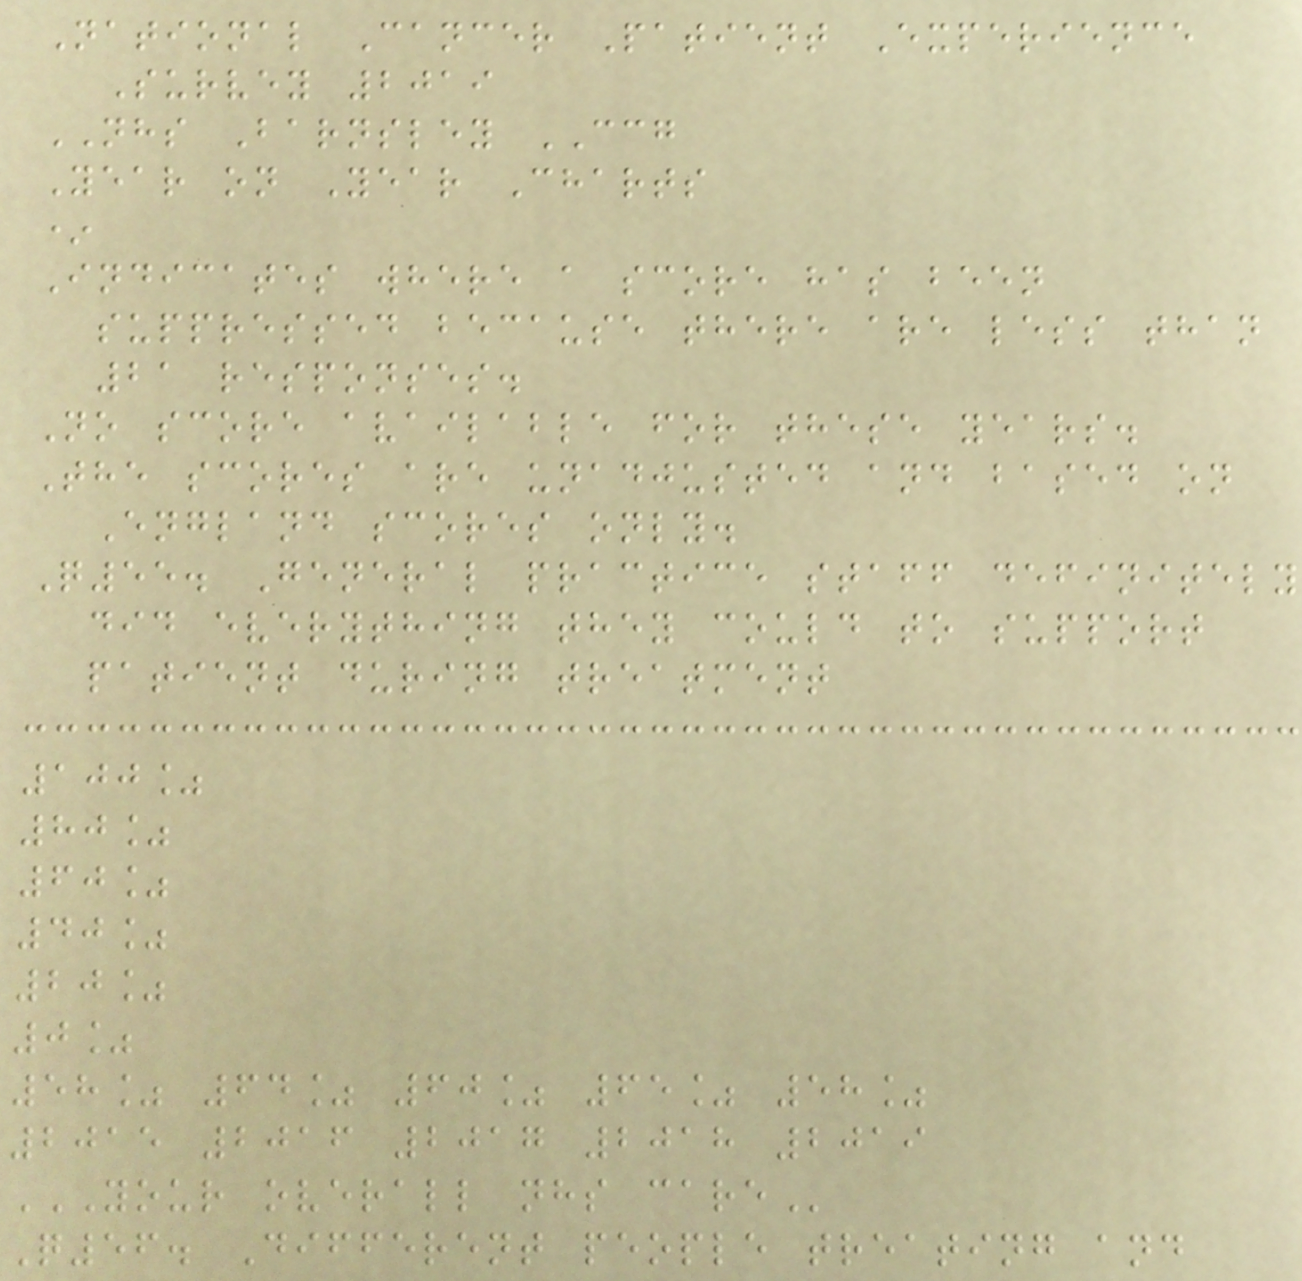National Cancer Patient Experience
Survey 2019
NHS Barnsley CCG
Year on Year Charts
*
Indicates where a score has been
suppressed because there are less than
21 responses.
No score available for these years.
The scores are unadjusted and based on
England scores only.
Q55. General practice staff definitely
did everything they could to support
patient during treatment
100%
80%
60%
40%
20%
0%
58% 64% 60% 65% 58%
2015 2016 2017 2018 2019
YOUR OVERALL NHS CARE
Q56. Different people treating and
